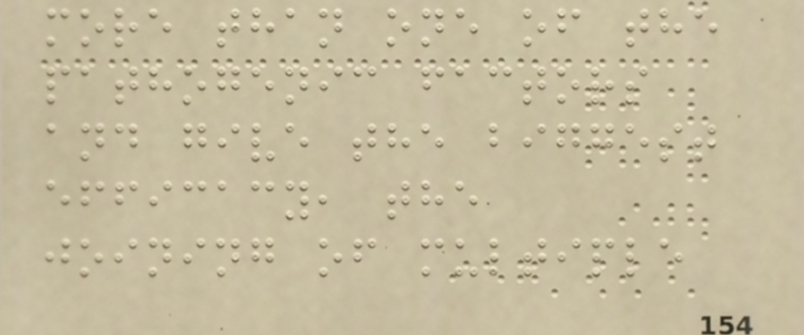more than one of the
pathogenic factors
and give the biggest
efficacy, the
joining of multiple
